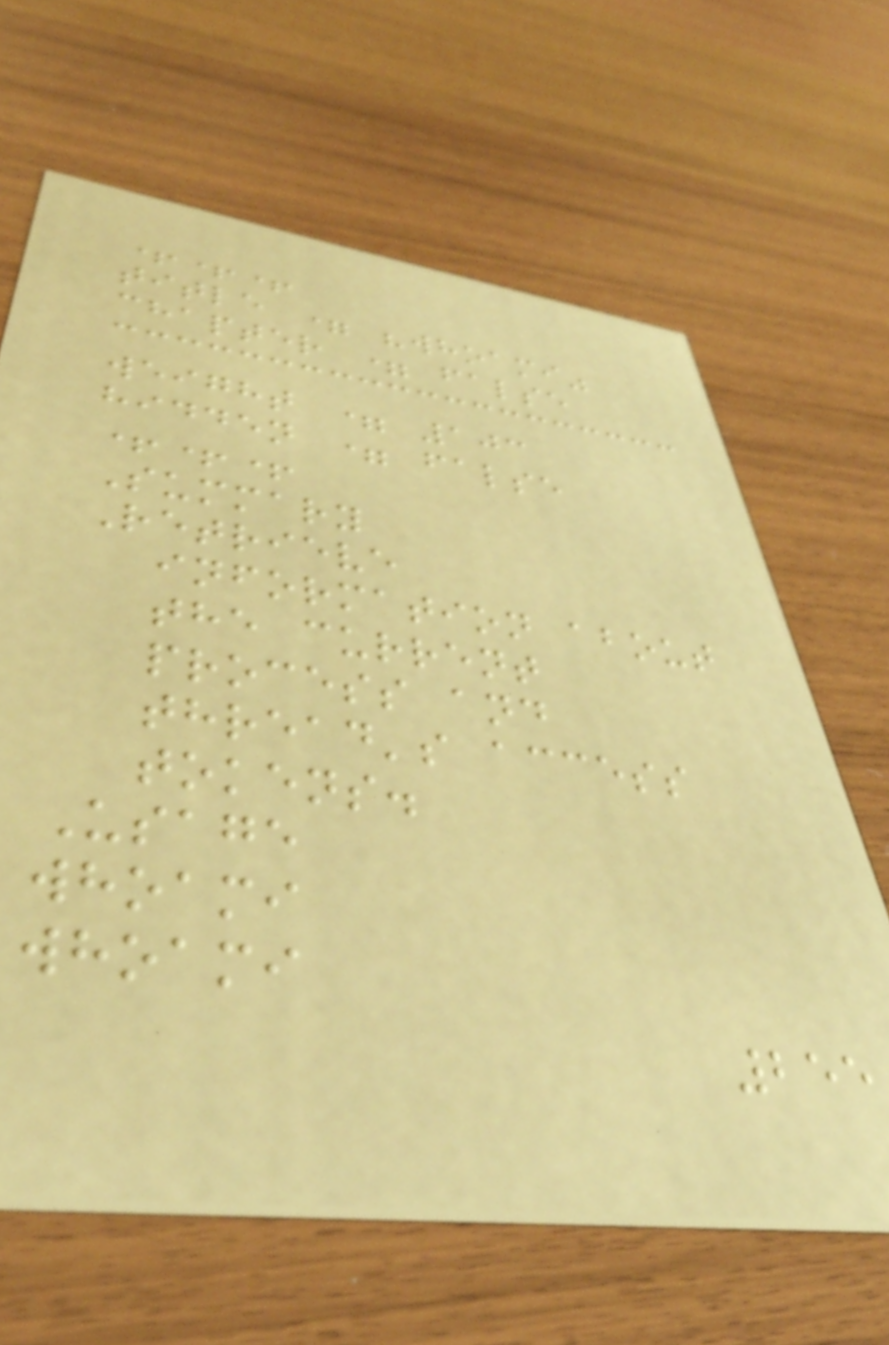+++
title = "whoami"
chapter = false
weight = 103
hidden = false
+++
Summary
Retrieve
information about
the current
process and
thread's access
tokens.
Usage
whoami
whoami
255
